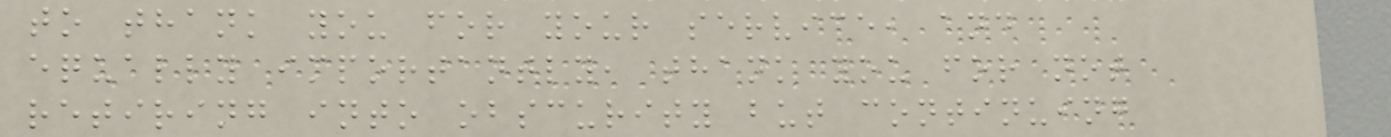to thank you for your service, and
equally importantly, thank you for not
retiring into obscurity but continuing
